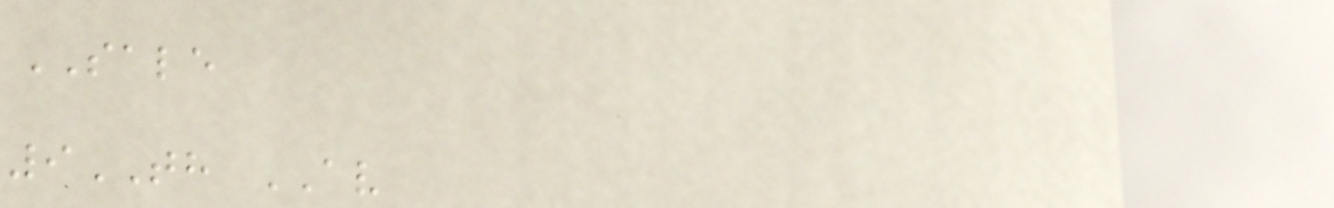SALE
9TH AV
